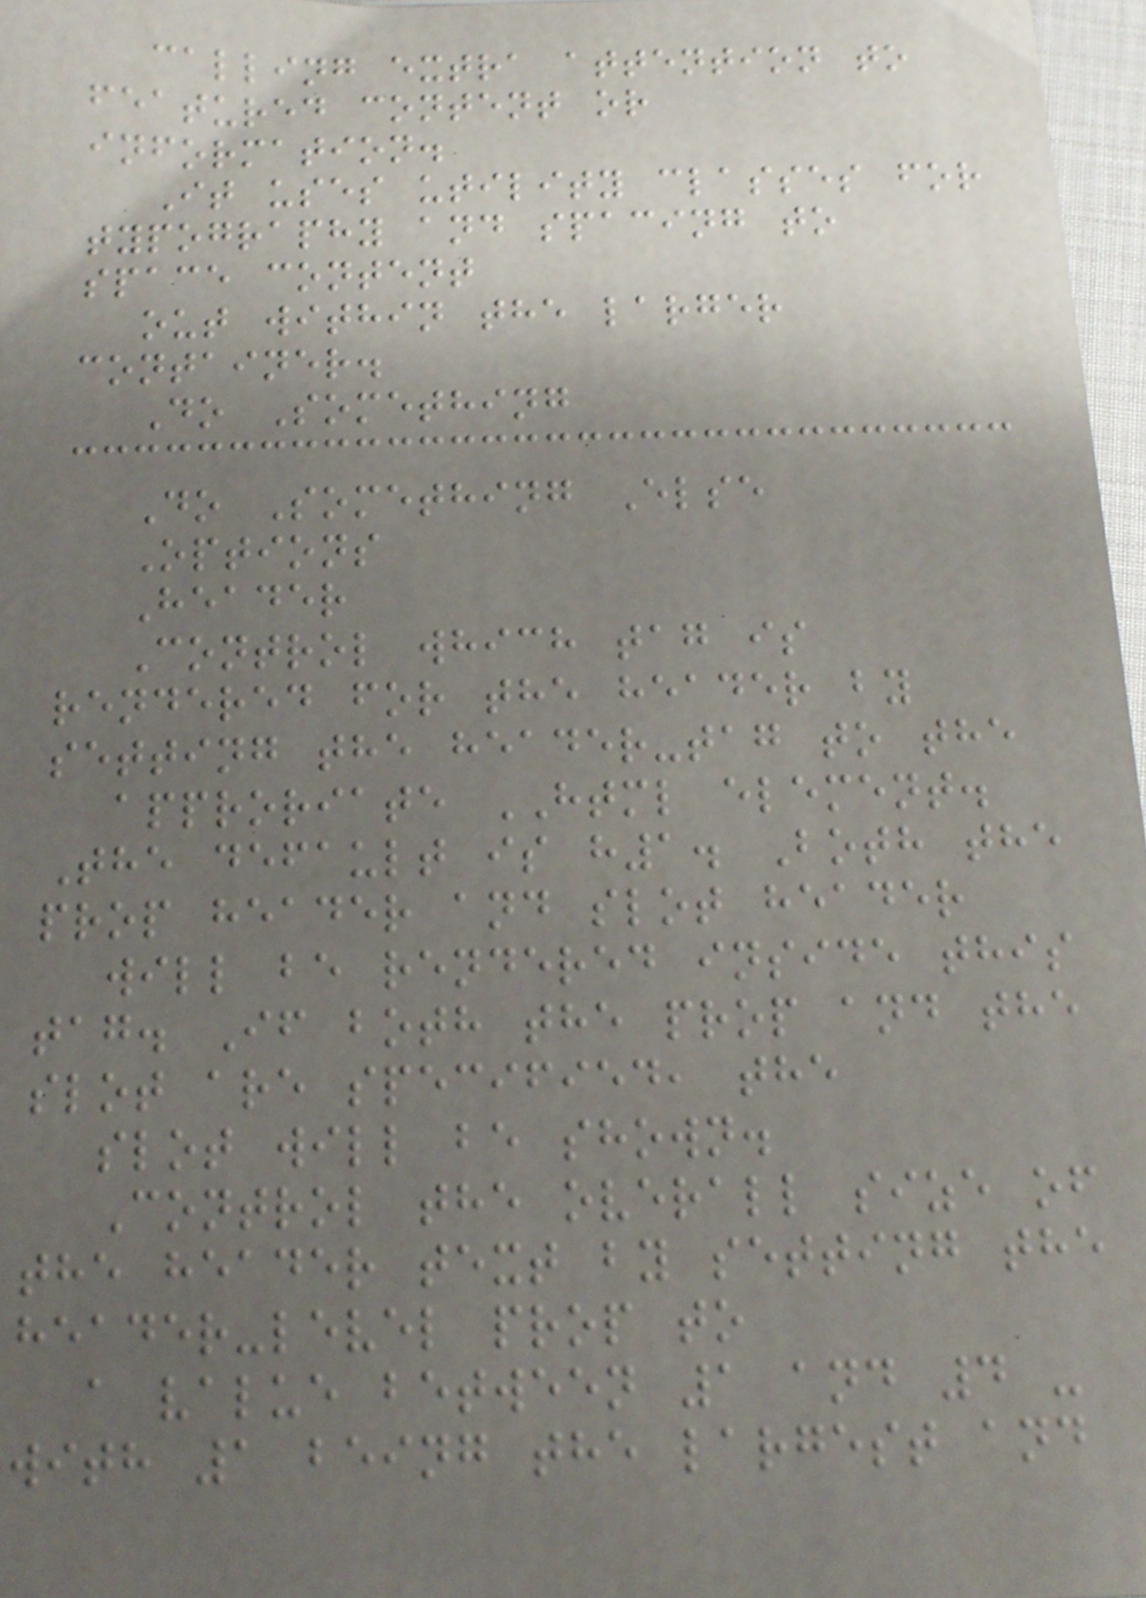calling extra attention to
featured content or
information.
It uses utility classes for
typography and spacing to
space content
out within the larger
container.
Do Something
Do Something Else
Options
Header
Control which tag is
rendered for the header by
setting the header-tag to the
approriate HTML element.
The default is h1. Both the
prop header and slot header
will be rendered inside this
tag. If both the prop and the
slot are specified, the
slot will be shown.
Control the overall size of
the header text by setting the
header-level prop to
a value between 1 and 4 -
with 1 being the largest and
